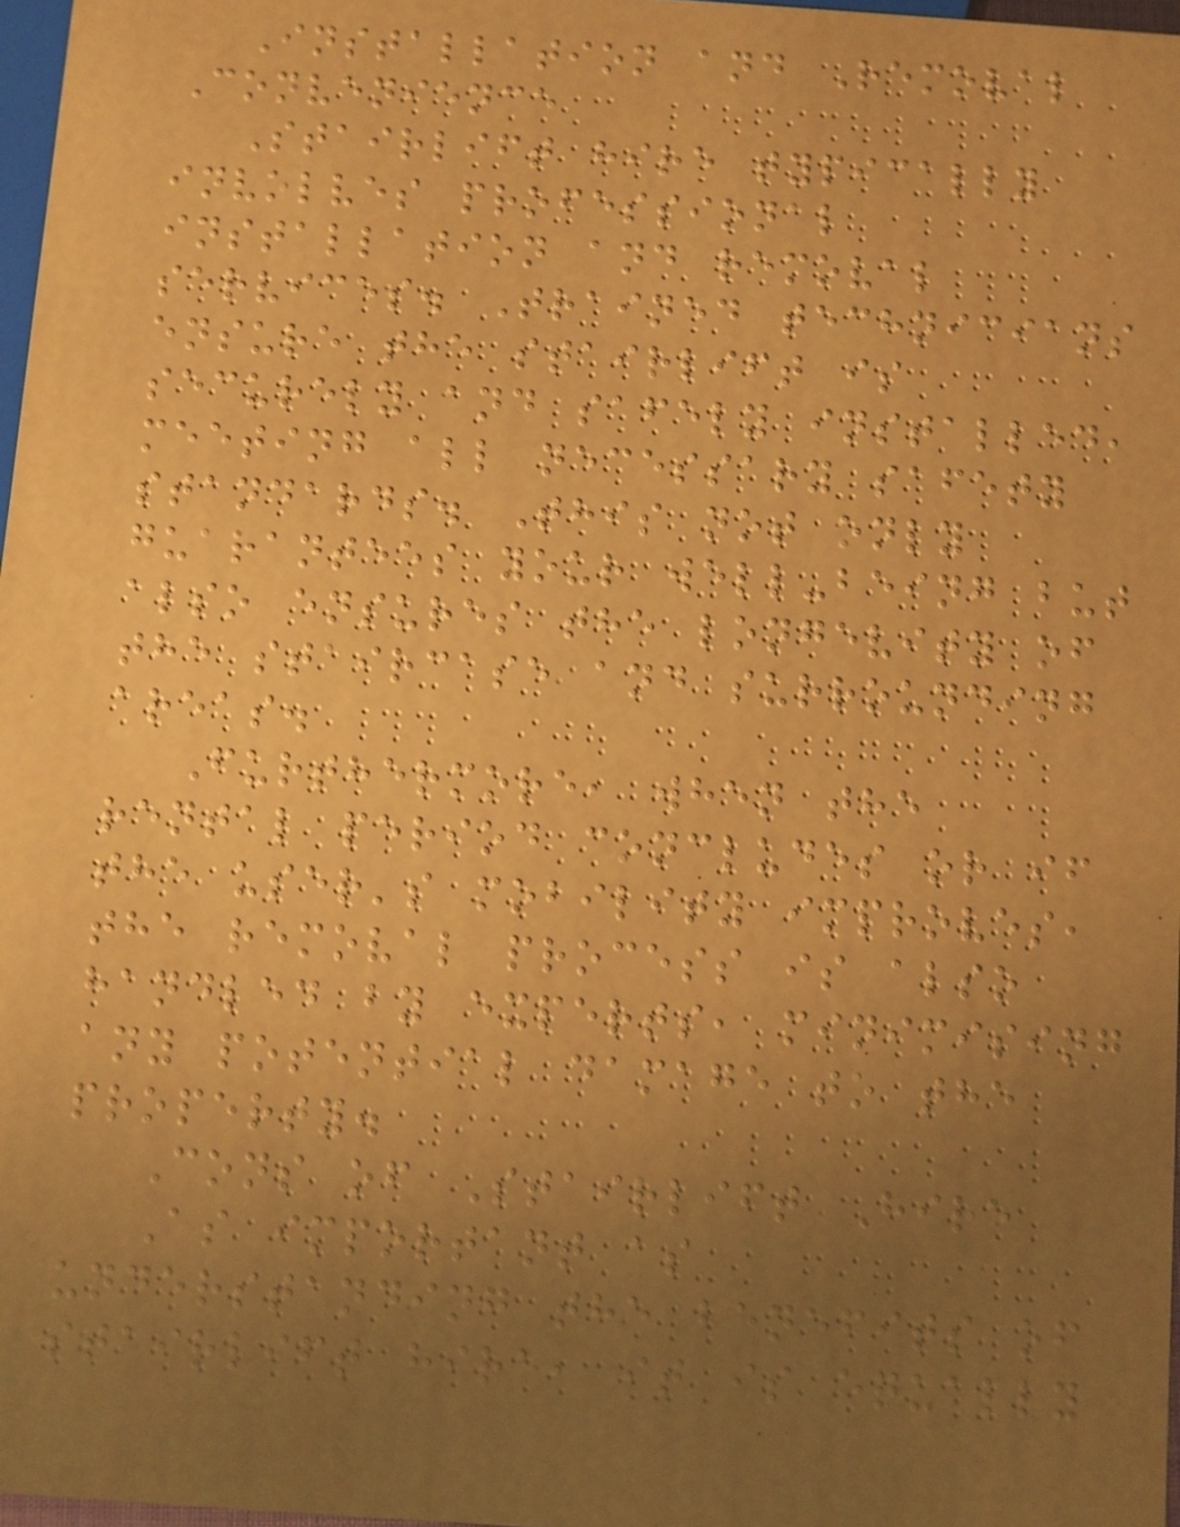Installation and Removal
Convenience
Stairlift hire typically
involves professional
installation and removal
services. Trained technicians
ensure the stairlift is
securely and safely installed,
meeting all necessary safety
standards. This not only
guarantees your well-being but
also ensures the longevity of
the staircase and surrounding
areas.
Furthermore, when the
rental period concludes or if
the user's mobility improves,
the removal process is also
handled by experts, minimising
any potential damage to the
property.
Cons of Stairlift Hire
As important as
understanding the benefits of
stairlift hire, it is equally
